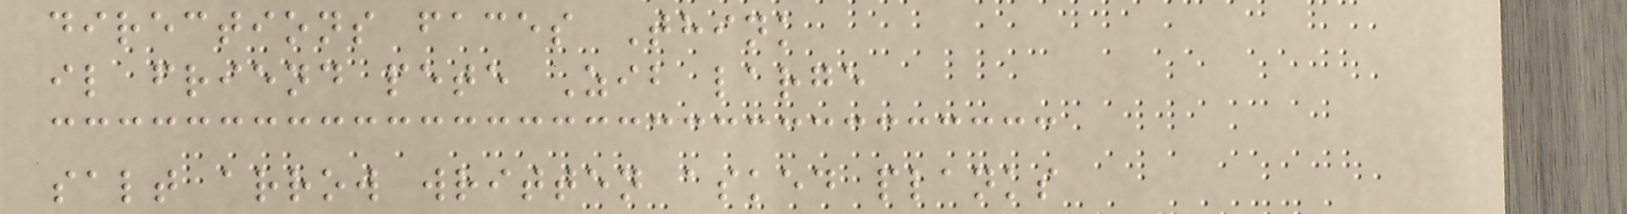directions faces Think
il friend pete Zib large
salt arrow written asked planks
